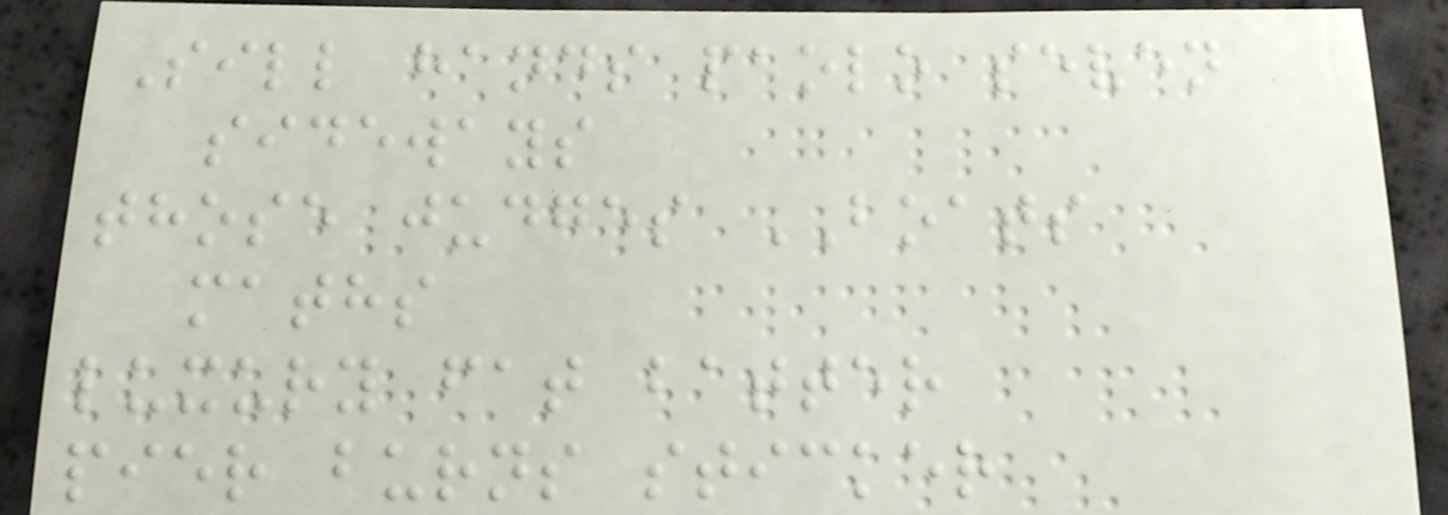Sill hands paolo seven
sideways
those judges BOATS
maths
luxury fat batter
pier burns sticker
